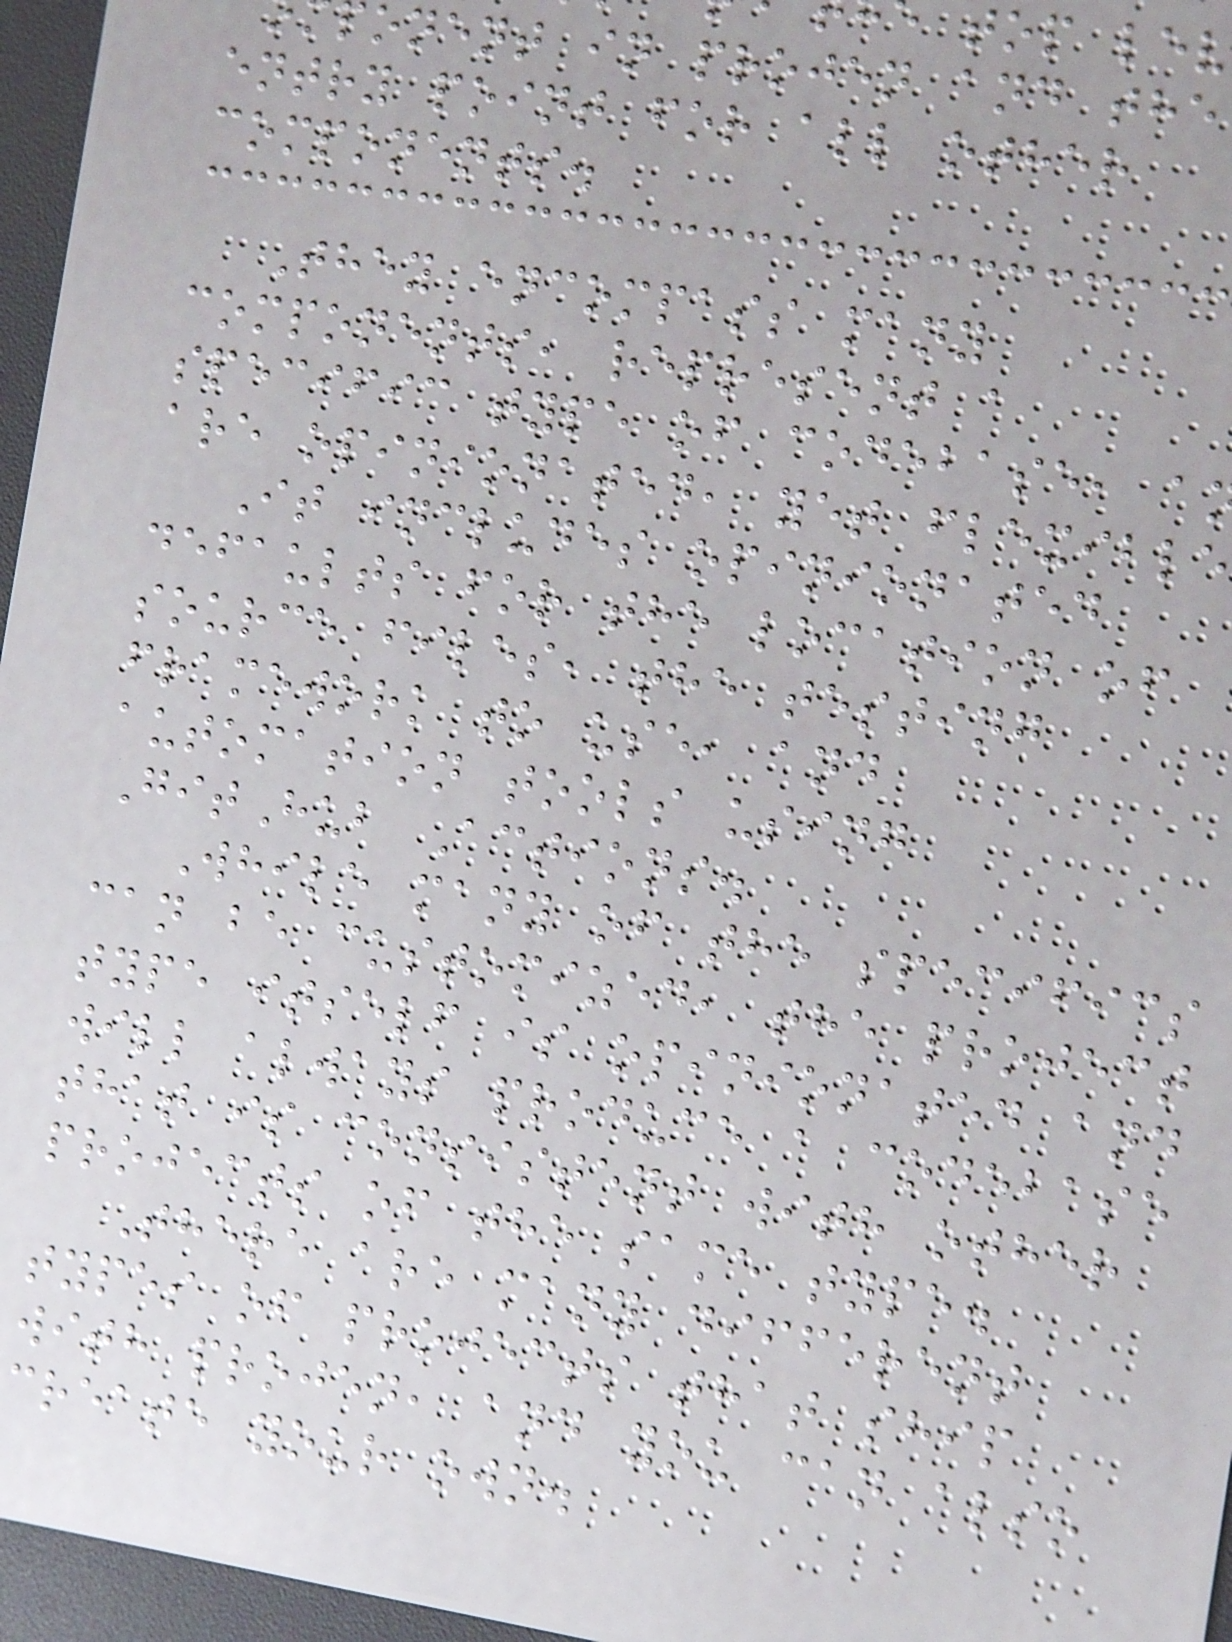top lev
onent in projen and the
entry point for all other
components.
They encompass many
components, represent a
specific type of codebase, a
are opinionated, yet flexible
It includes opinionated
defaults for the location of
source files, the testing
framework to use, and
automation tools using
GitHub Actions.
While many of the specifics
can be customized, the project
type itself is opinionated and
will always produce a codebase
that is consistent with other
projects of the same type.
There are many different
types of projects that ship
with projen, and you can also
create your own.
